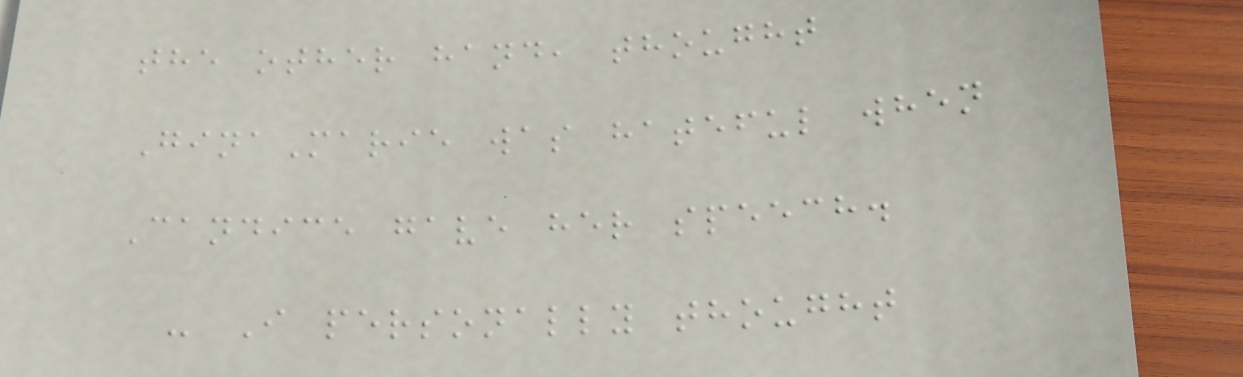the other hand, thought
GinaMarie was hateful when
Candice gave her speech.
- I personally thought
